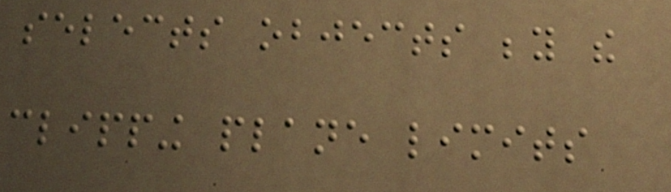selects objects beyond the
clipping plane limits
